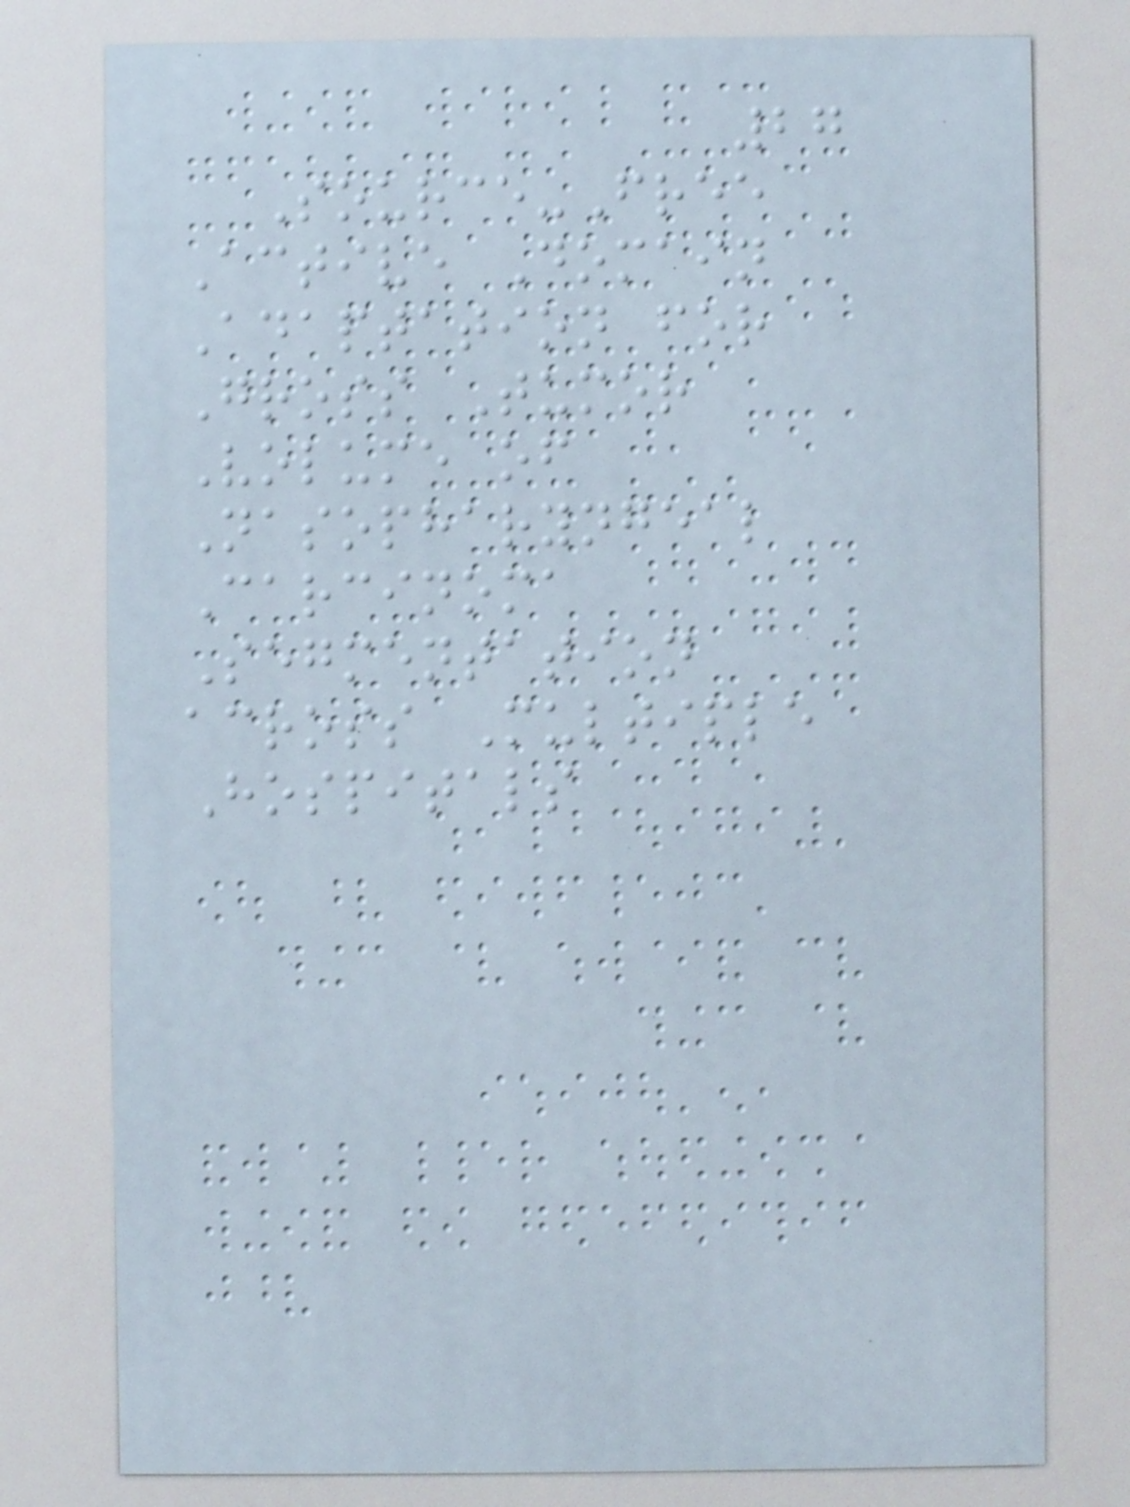27
Source-Free
Active Domain
Adaptation for
Gross Tumor
Volume of
Nasopharyngeal
Carcinoma
Segmentation
across Multiple
Hospitals
